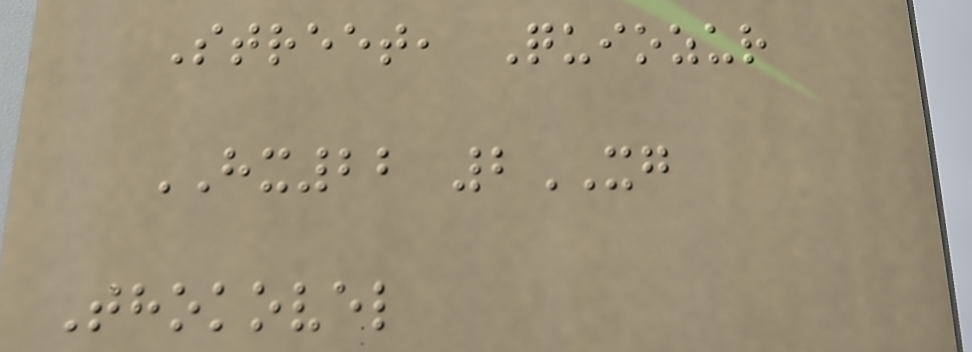Street, Quiozur
HX22 2XG
Thokovel
